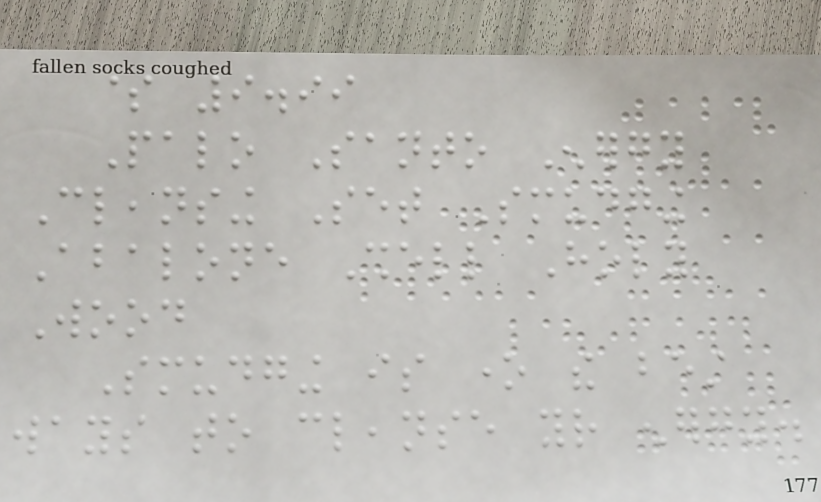$ 9.99
Palo Santo Energy
Cleansing Set Smudging
Abalone Shell Holy
Wood
Smudging is one the best
ways to cleanse your energy.
